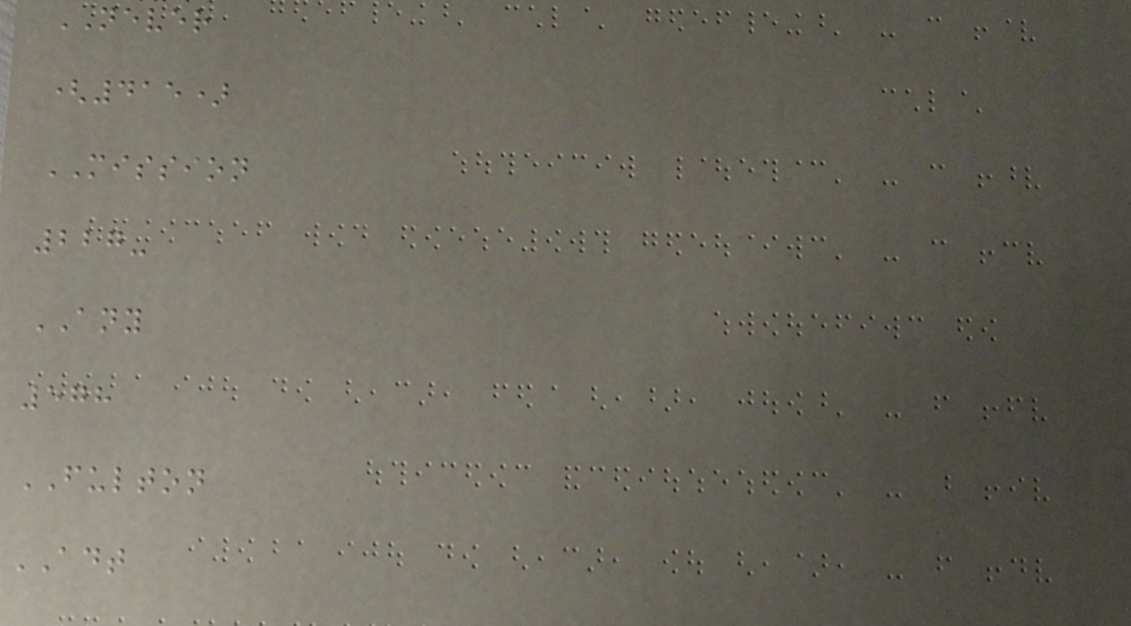NEVER
(415)
MISSION
227-
ANY
578
FULTON
ADT
